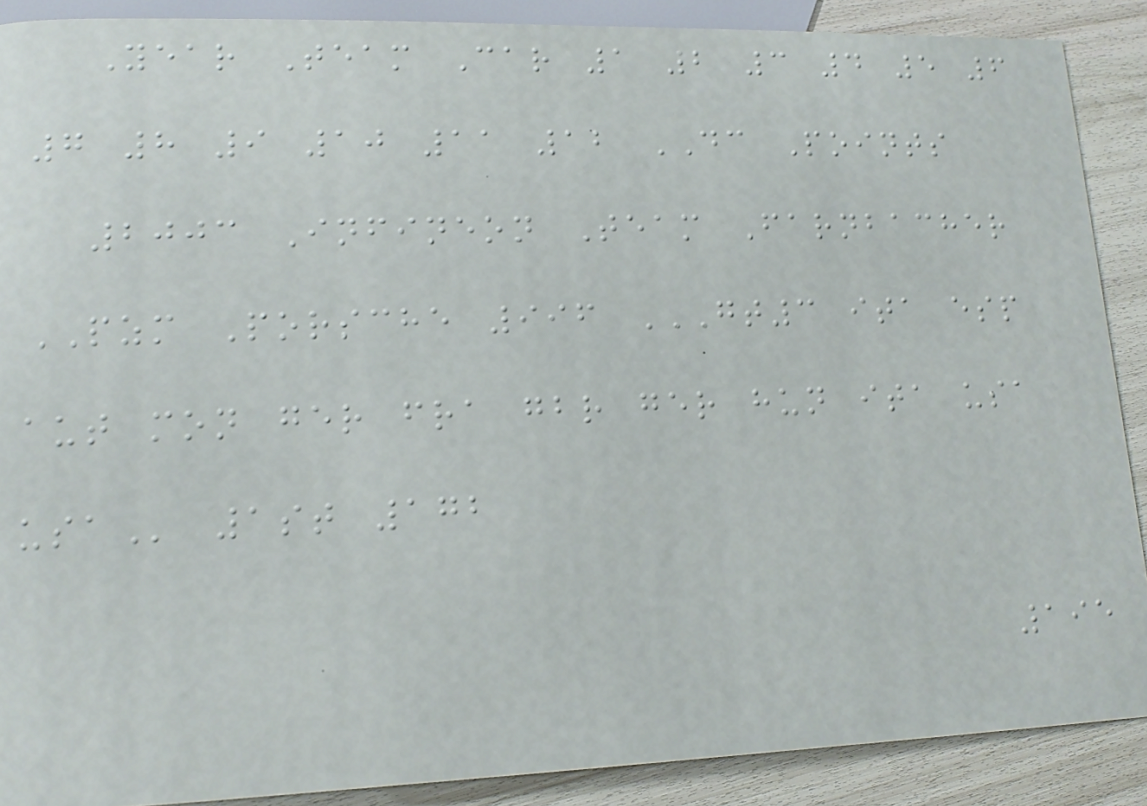Year Team Car 1 2 3 4 5 6
7 8 9 10 11 12 DC Points
2003 Infineon Team Farnbacher
PZM Porsche 996 GT3 ITA ESP
AUT MON GER FRA GBR GER HUN ITA USA
USA 1st 172
195
